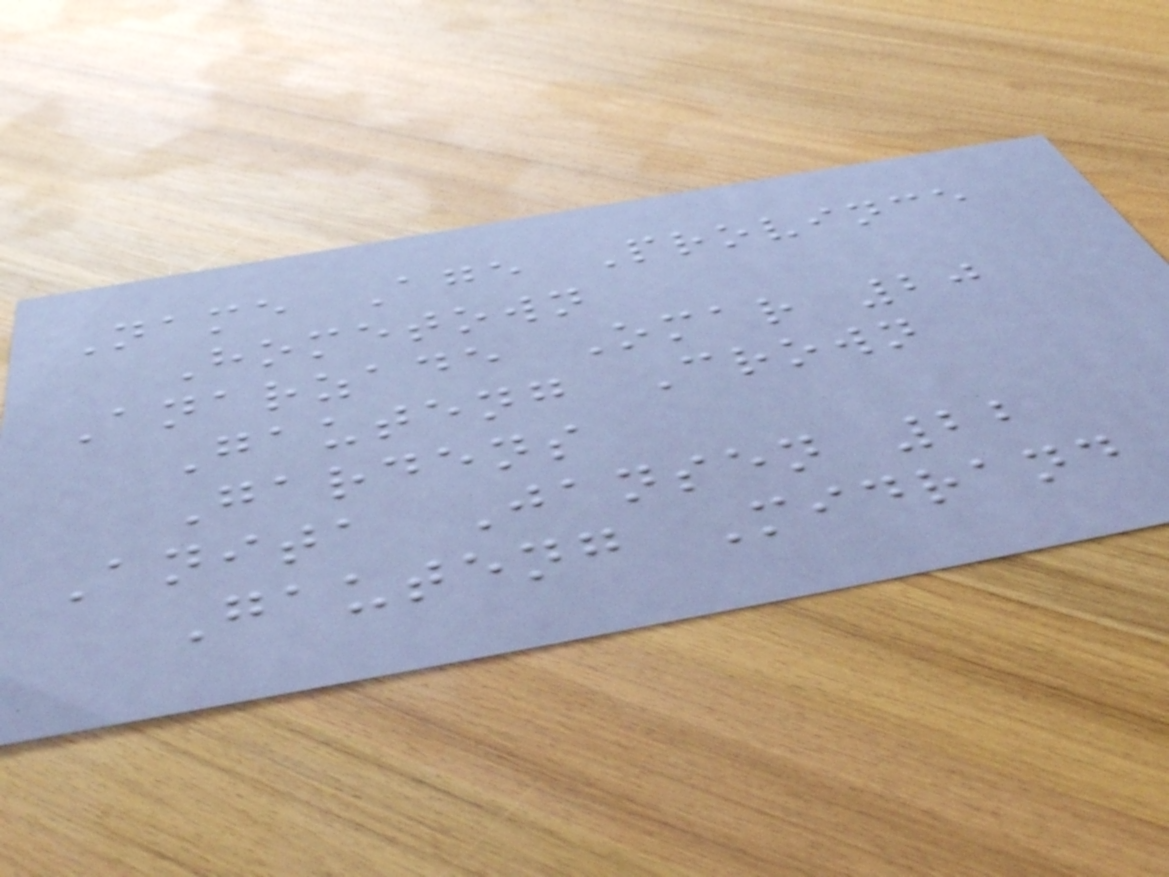Name Age Province
Hometown
Anarzade Omar 20
Gauteng Crown
Gardens
Anita Jansen 22
Gauteng Midrand
